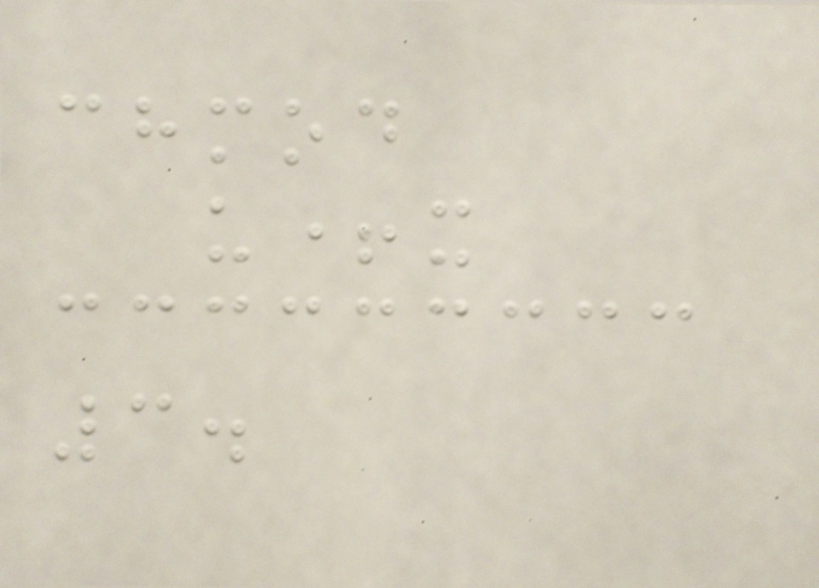chmod
u+x
3.
